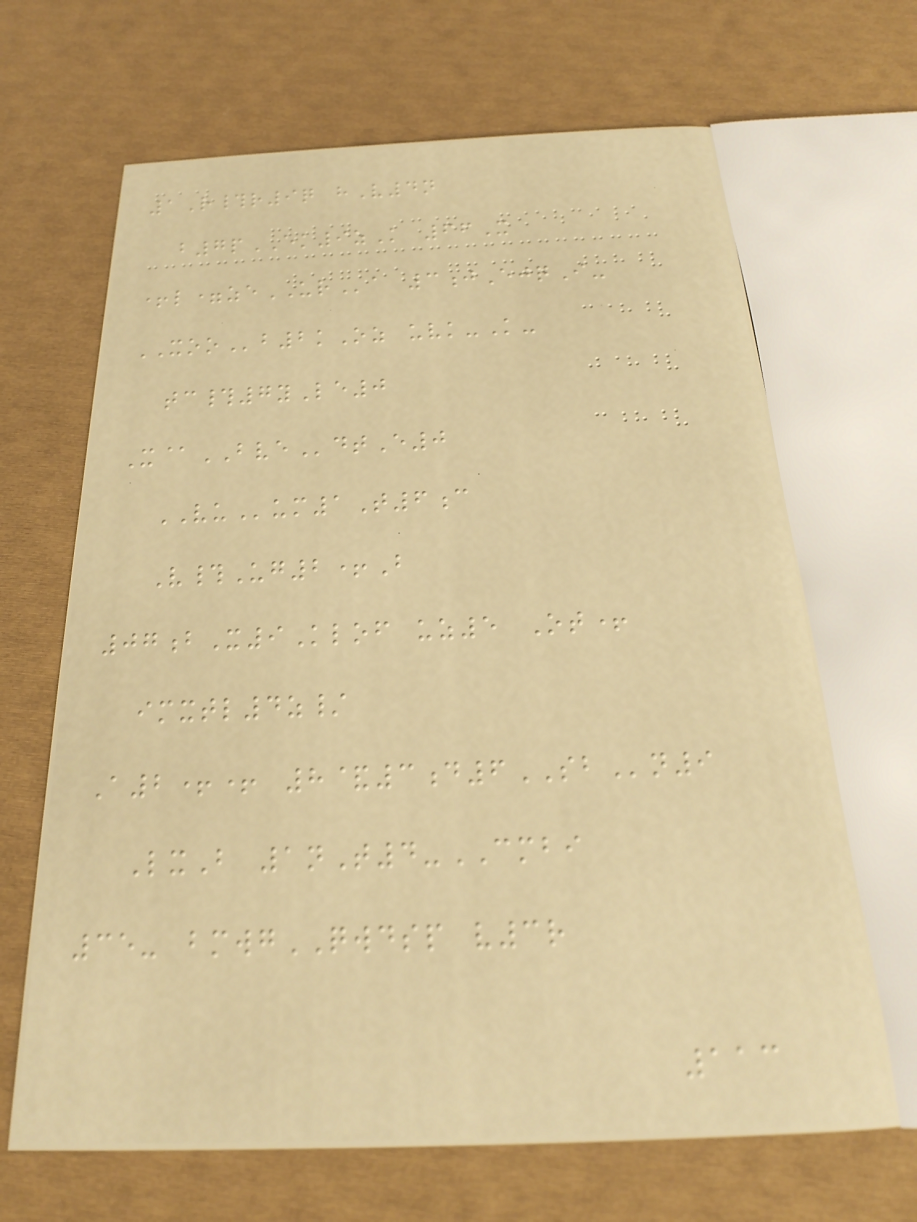1R#r9q hV4n
b7pEK9zK 66X
+l=zeURa 3jEjqI-
XOOb2kOz uvk-K-
tc#7yLe0
X@BVEdtE0
VUum1T6c
V#Ug2+B
07bX9Klof uz5 Ot+
imxtl4z/
A2++ 8&3d6SBn9
LxB 1nT4-CMBI
35- bmwgQWDSP v3r
113
